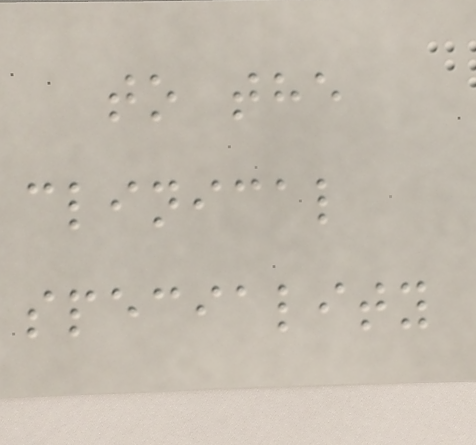to the
clinical
speciality
